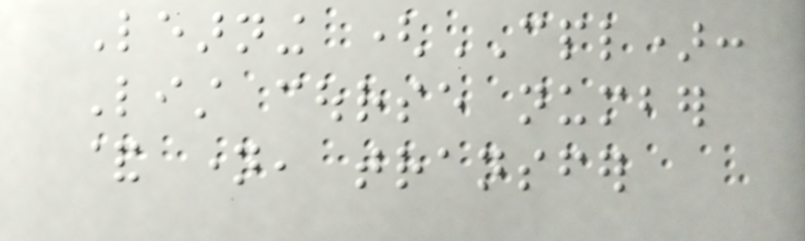Learning (CPL):
List course number
& name, transfer
